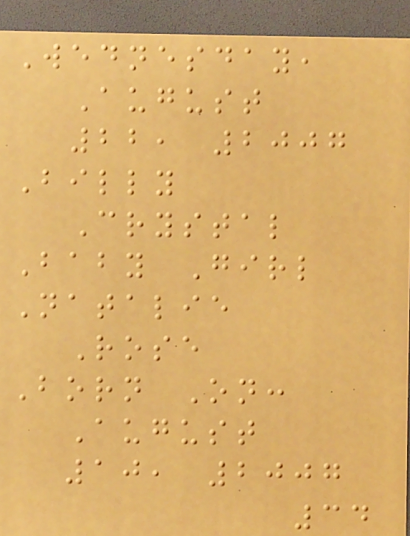Wednesday,
August
22, 2007
Billy
Crystal
Baby Girl
Natalie
Rose
Born On:
August
10, 2007
34
